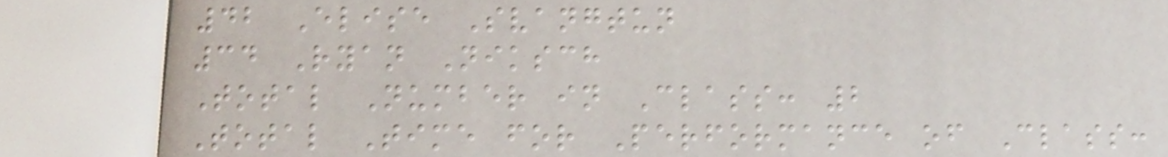42 Elise Svangtun
34 Ryan Niksch
Total Number in Class: 2
Total Time for Performance of Class:
